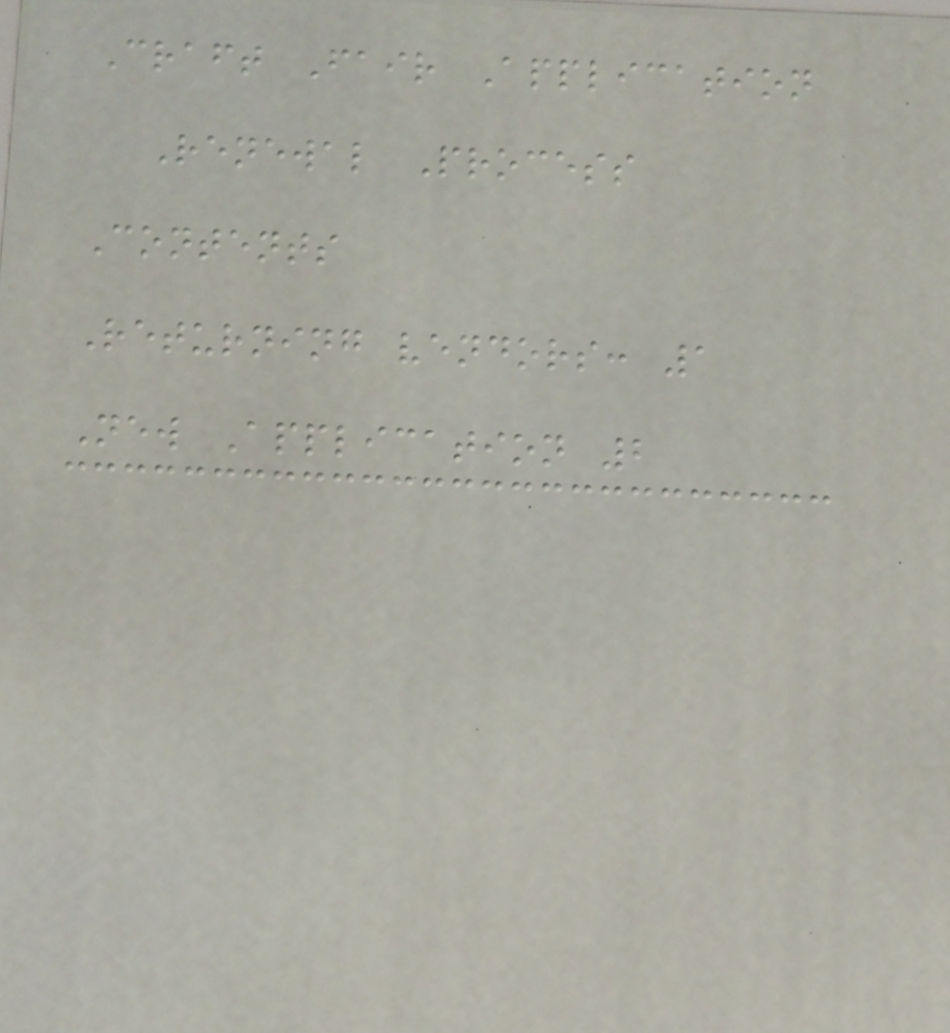Craft Fair Application
Renewal Process
Contents
Returning vendors: 1
New Application 2
